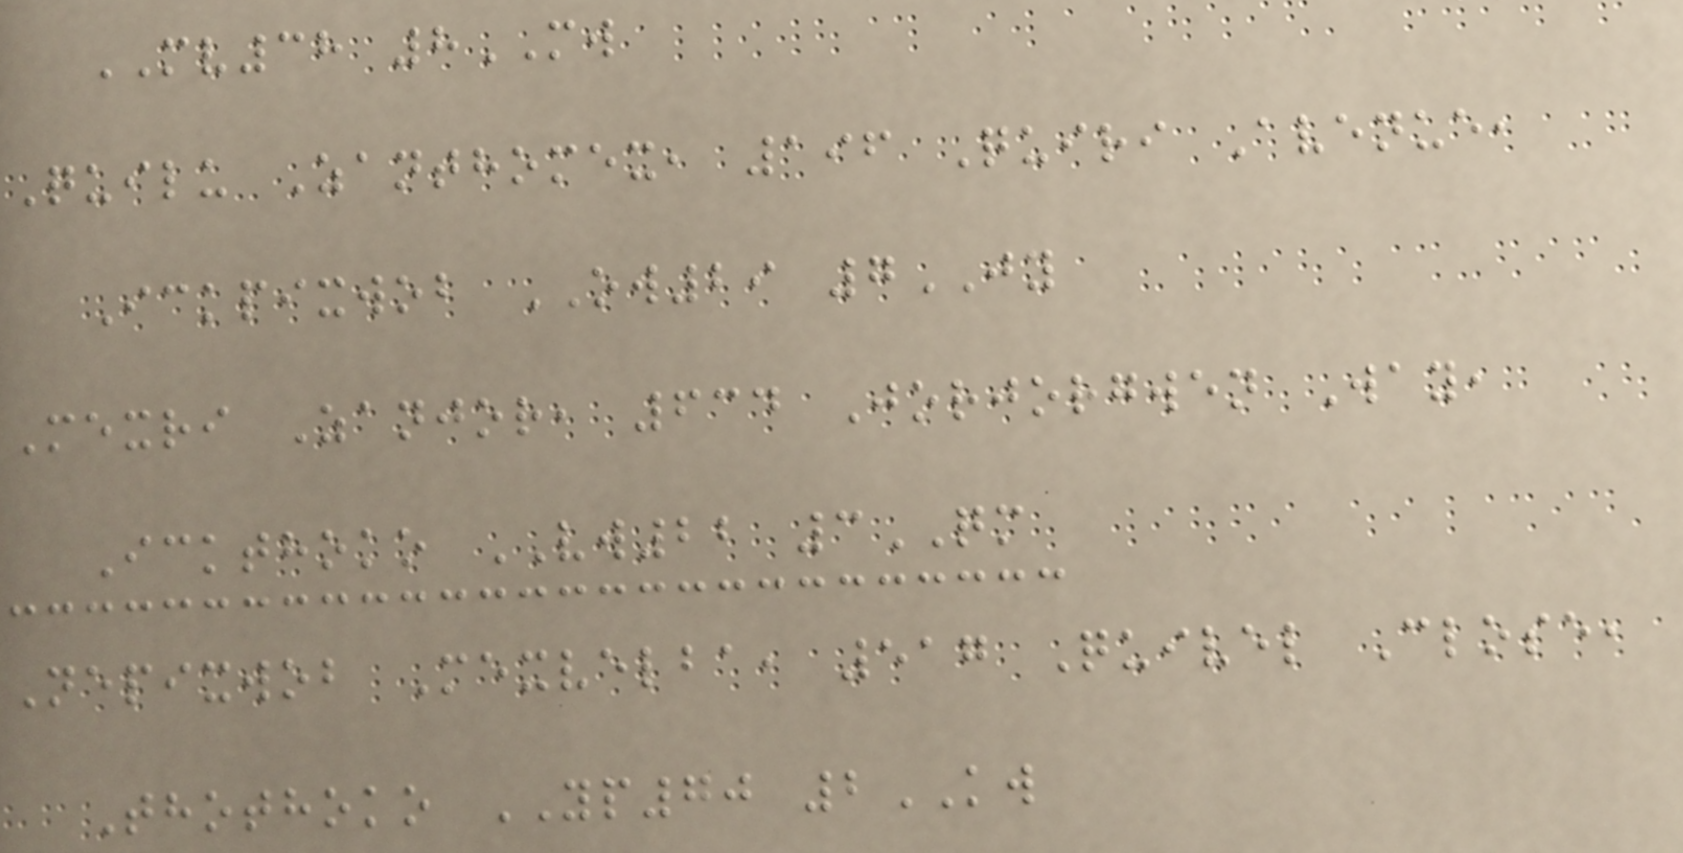MV38 8MW
Quilu Zanthomex, 196 Quiri Avenue,
Ickpixwob OW29 7JY
Mexri Zanjor, 634 Jorjorgwen Way,
Ickthoko VW22 3QM
Nepixwob Mexvelba, 517 Quivel Close,
Thothoko YP70 2KW
